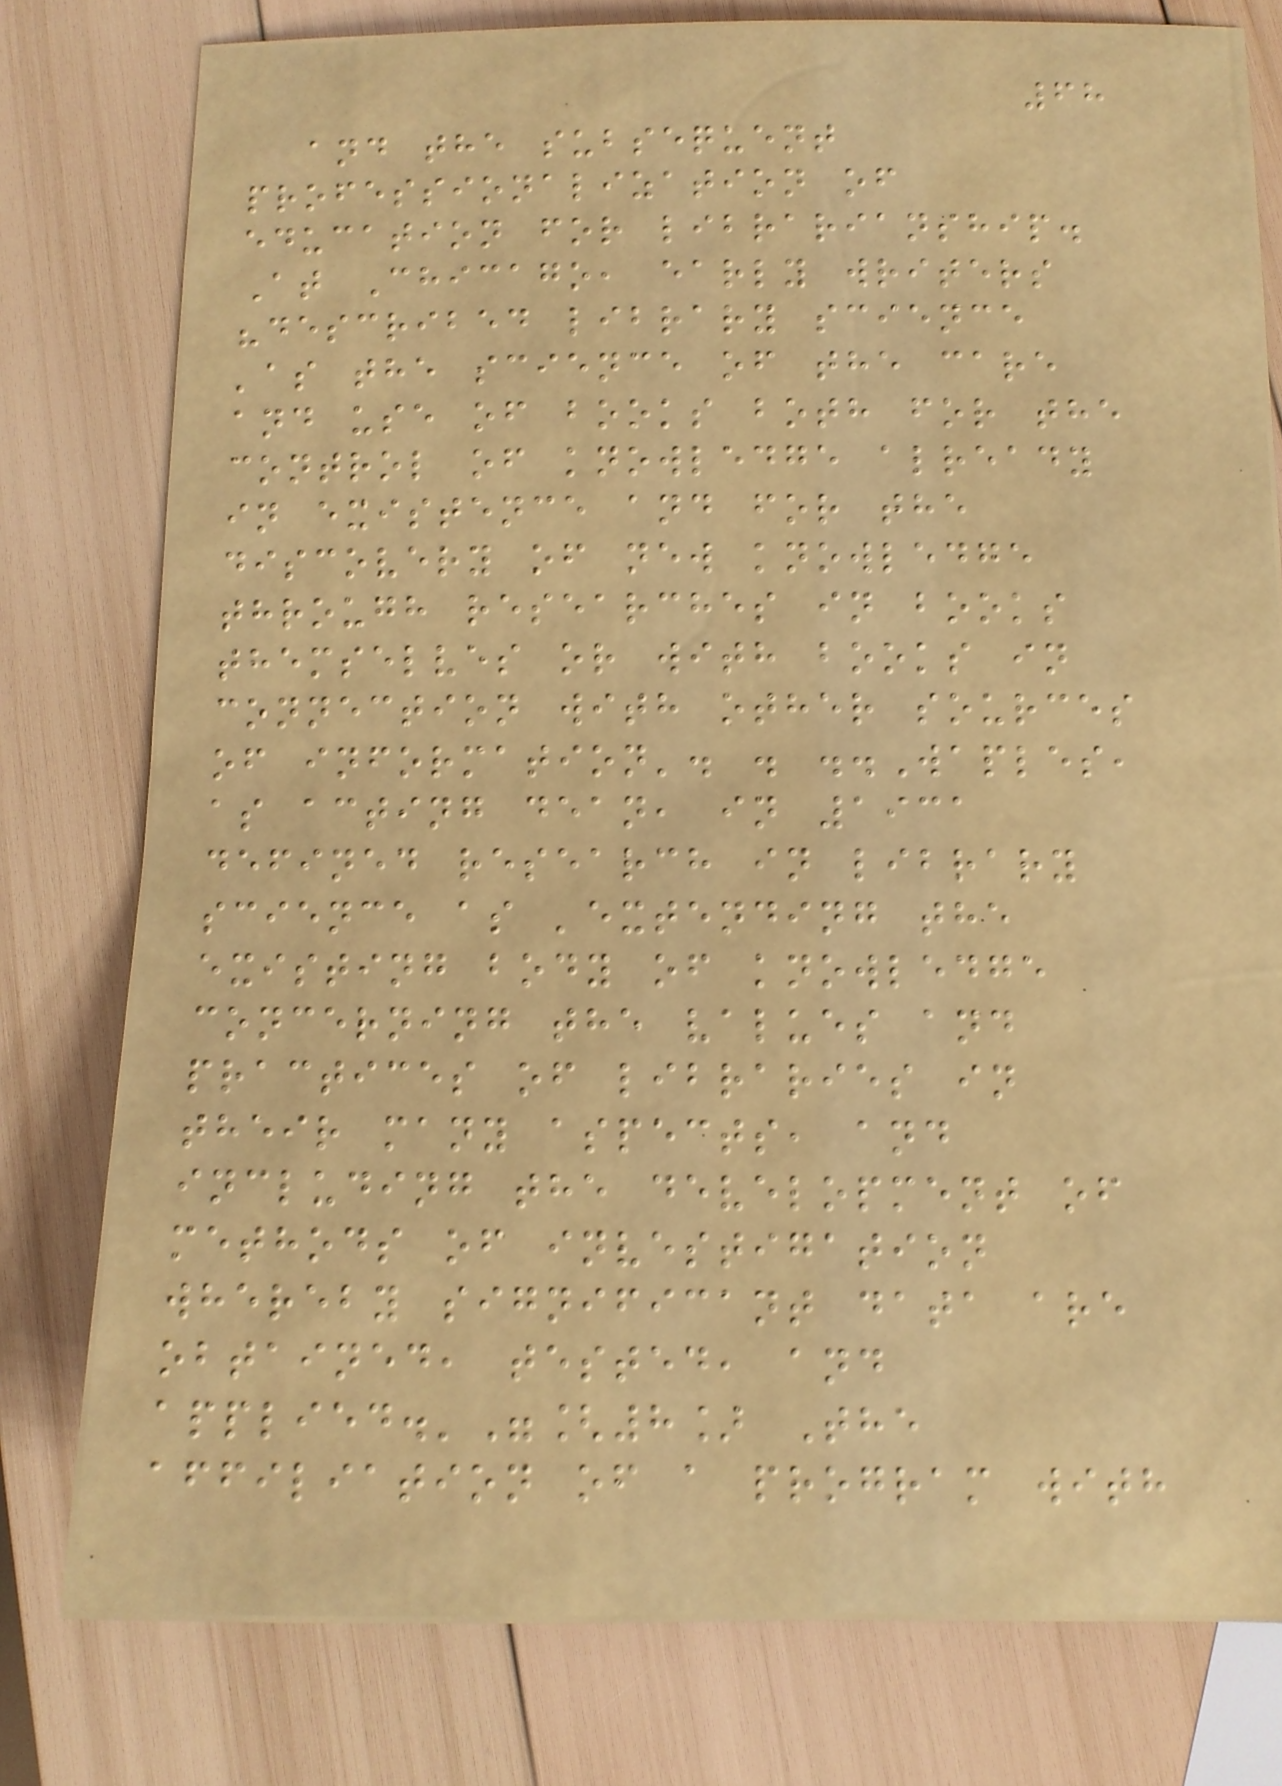68
and the subsequent
professionalization of
education for librarianship.
At Chicago, early writers
"described library science
'as the science of the care
and use of books both for the
control of knowledge already
in existence and for the
discovery of new knowledge
through researches in books
themselves or with books in
connection with other sources
of information'. . ..Waples,
as acting dean, in 1931
defined research in library
science as 'extending the
existing body of knowledge
concerning the values and
practices of libraries in
their many aspects, and
including the development of
methods of investigation
whereby significant data are
obtained, tested, and
applied.'"[8] The
affiliation of a program with
